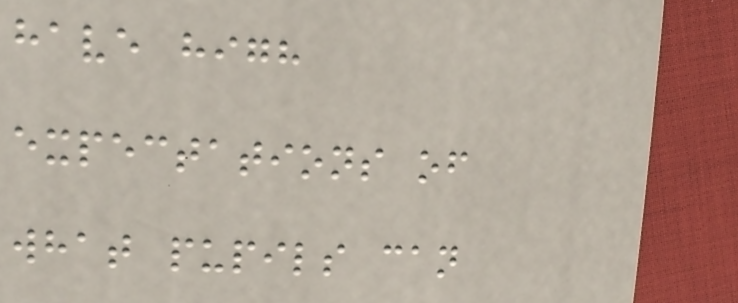have high
expectations of
what pupils can
